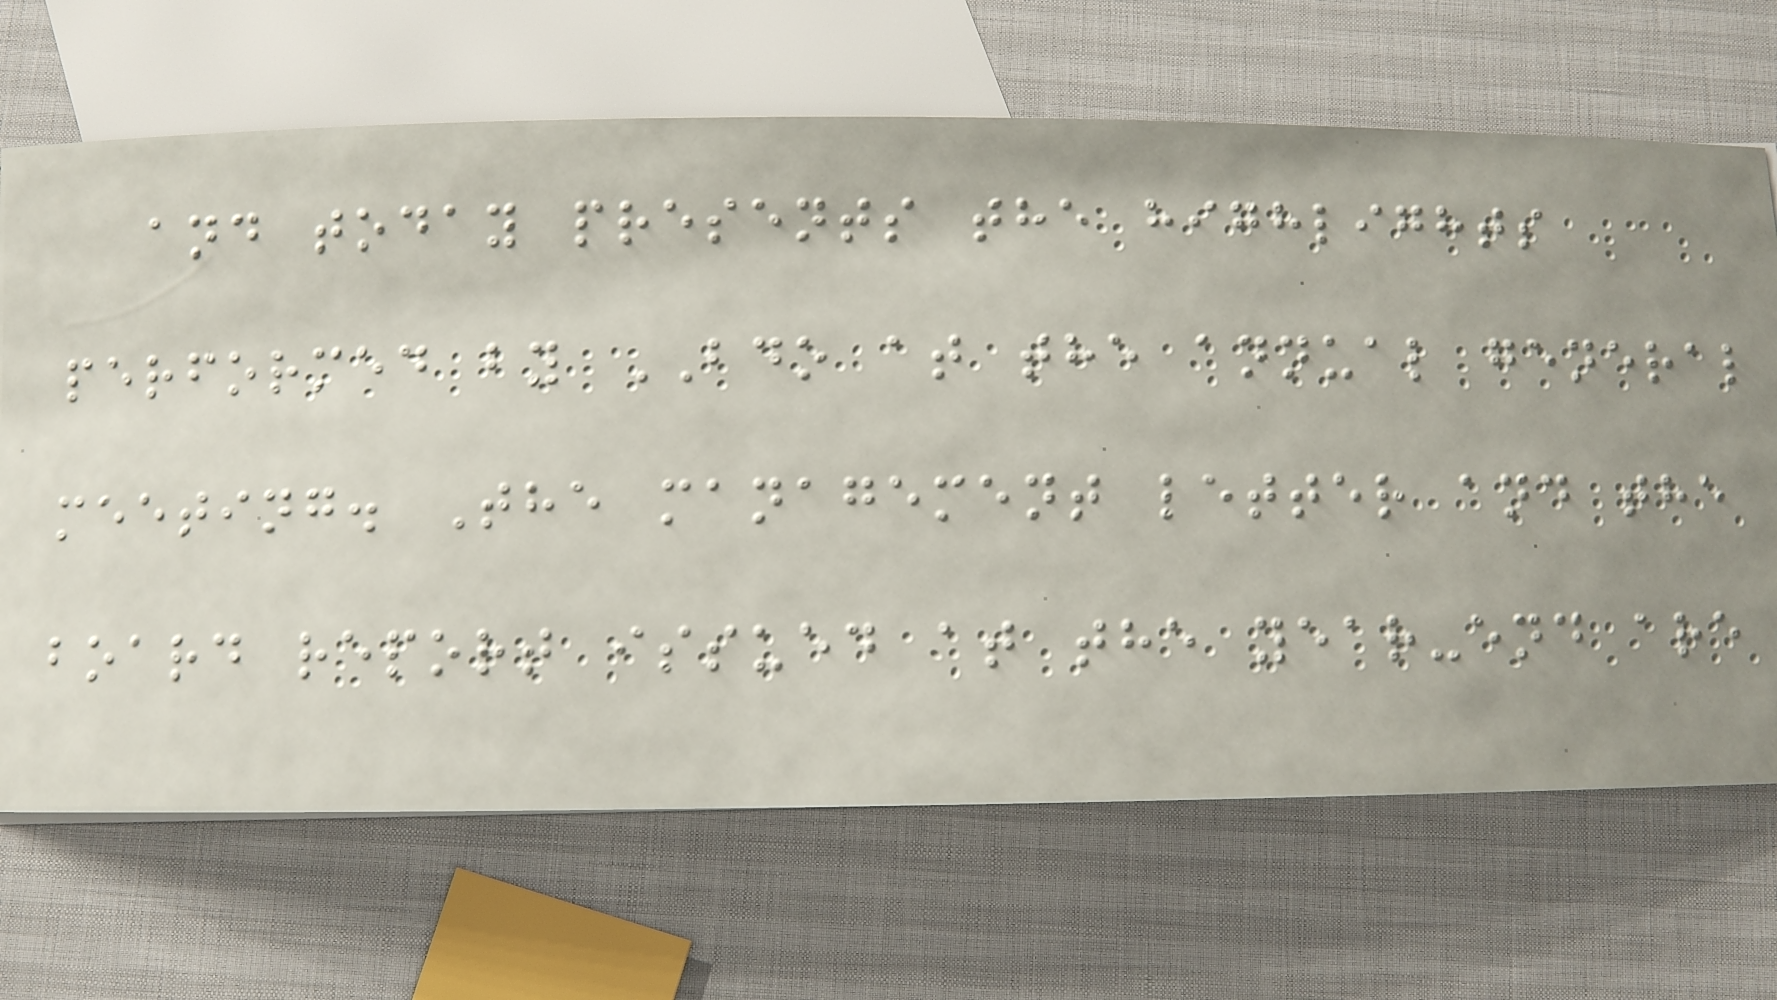and today presents the highlights
performed by BDO at the annual general
meeting. The management letter and the
board report issued at the year-end are
